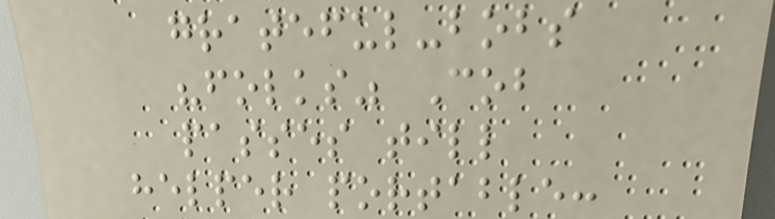grateful-bobs
"folks" Cob
passes till
helper portable:
